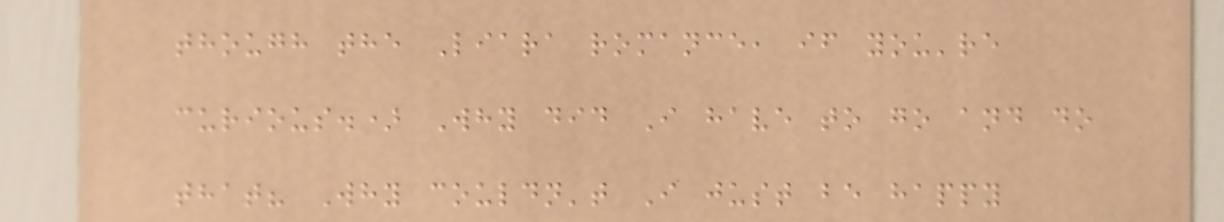though the Liara romance, if you're
curious.) Why did I have to go and do
that? Why couldn't I just be happy
